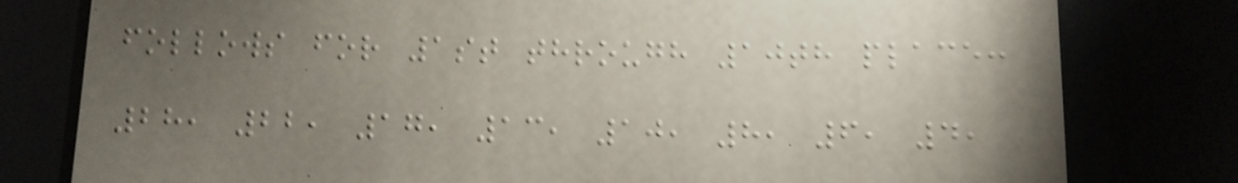follows for 1st through 10th place:
28, 22, 17, 13, 10, 8, 6, 4,
